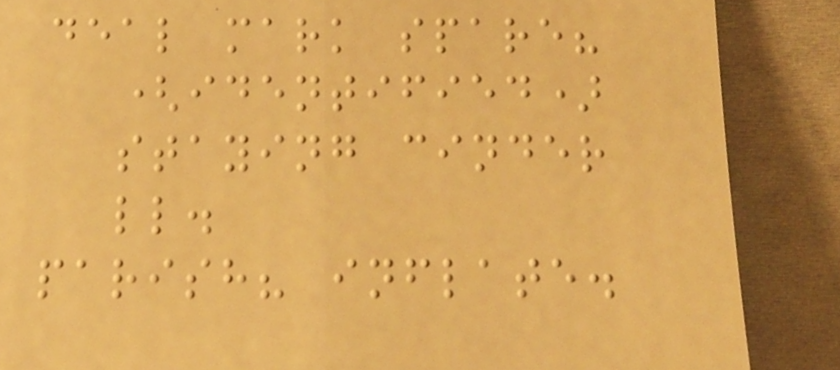deal mark spare?
(identified)
staying cinder
ll.
parish? inflate.
